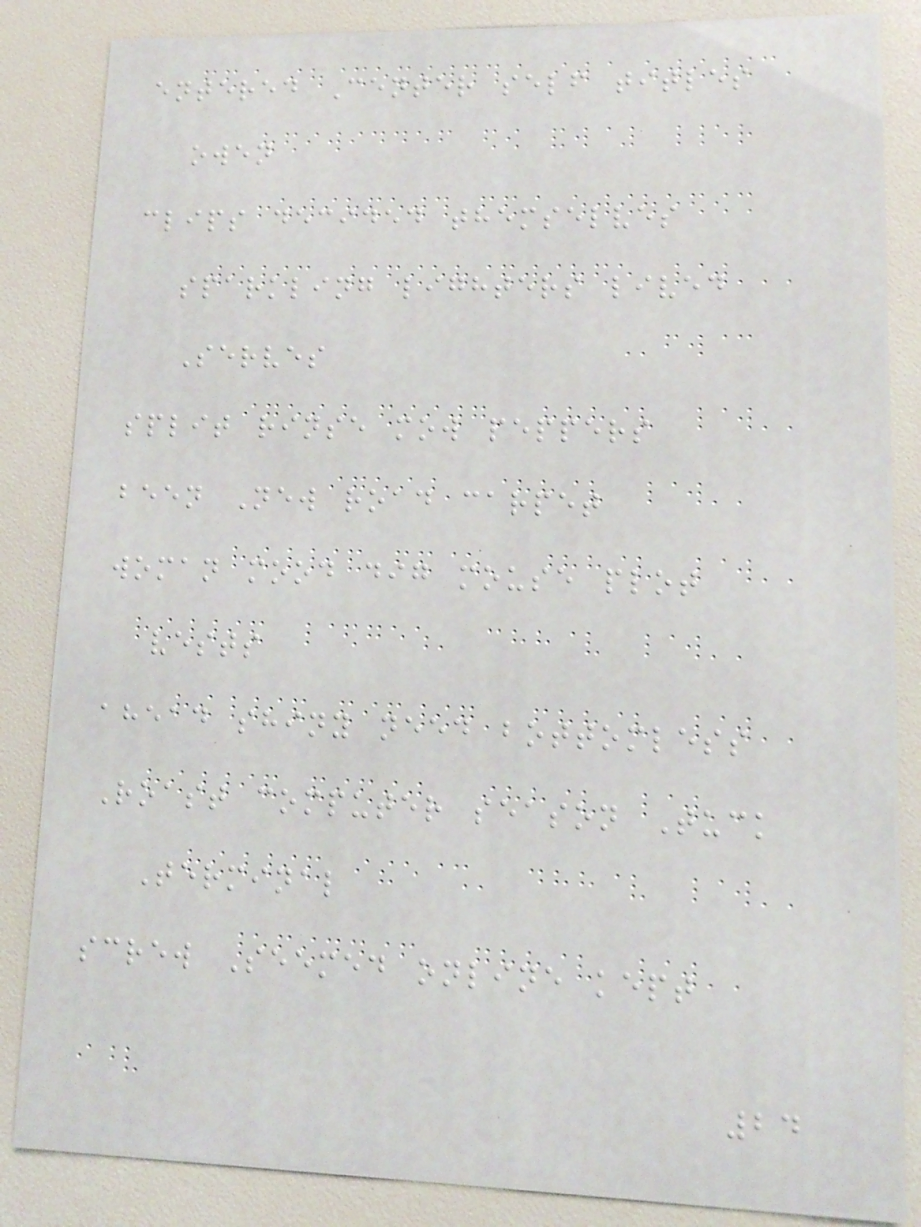entered Center self titles
owen
clips decided themselves
sparkling lighters lived
Serves
split rinse mow peppers
been New road carpet
woman mood dig mouse plot
vests
ahead shiny need bottomless
Roast computer season Tuck
Terminal
screw Seemed online kept
24
